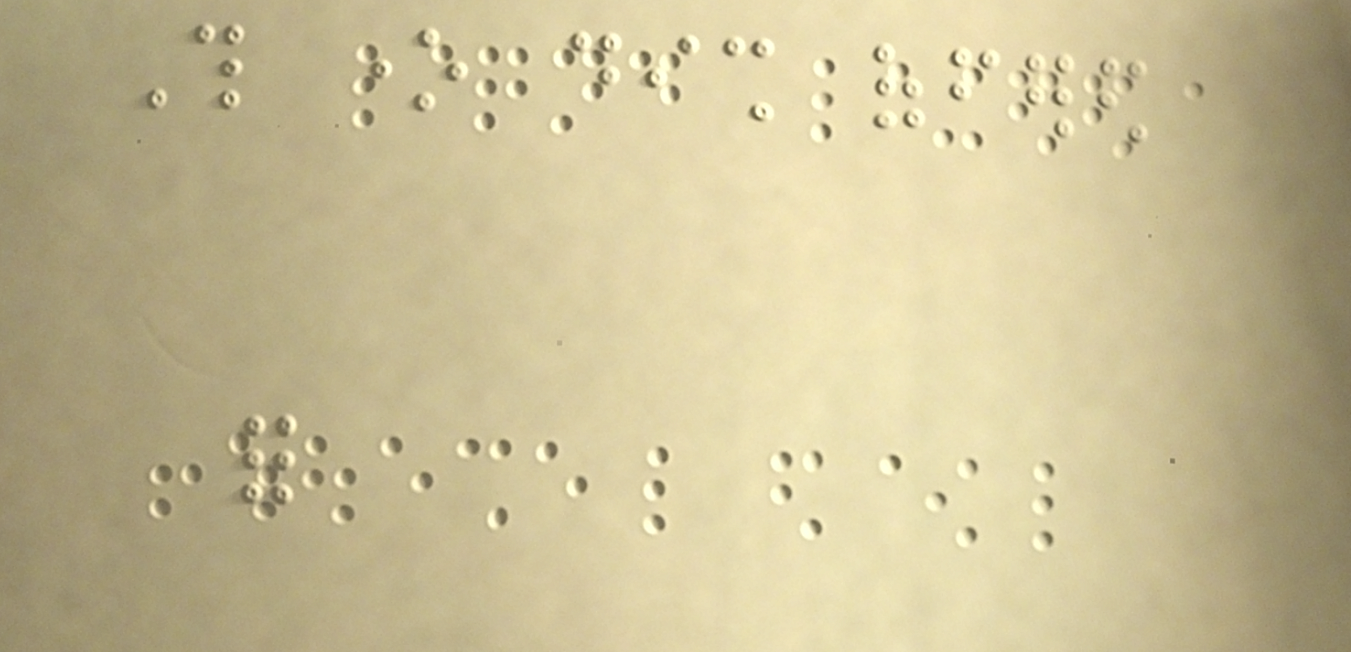This one dish offered
for
